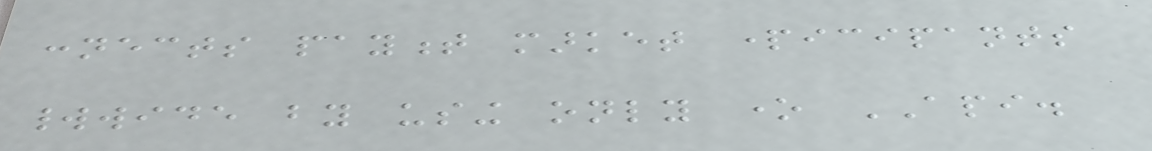connects payment market participants
worldwide by using only one API.
